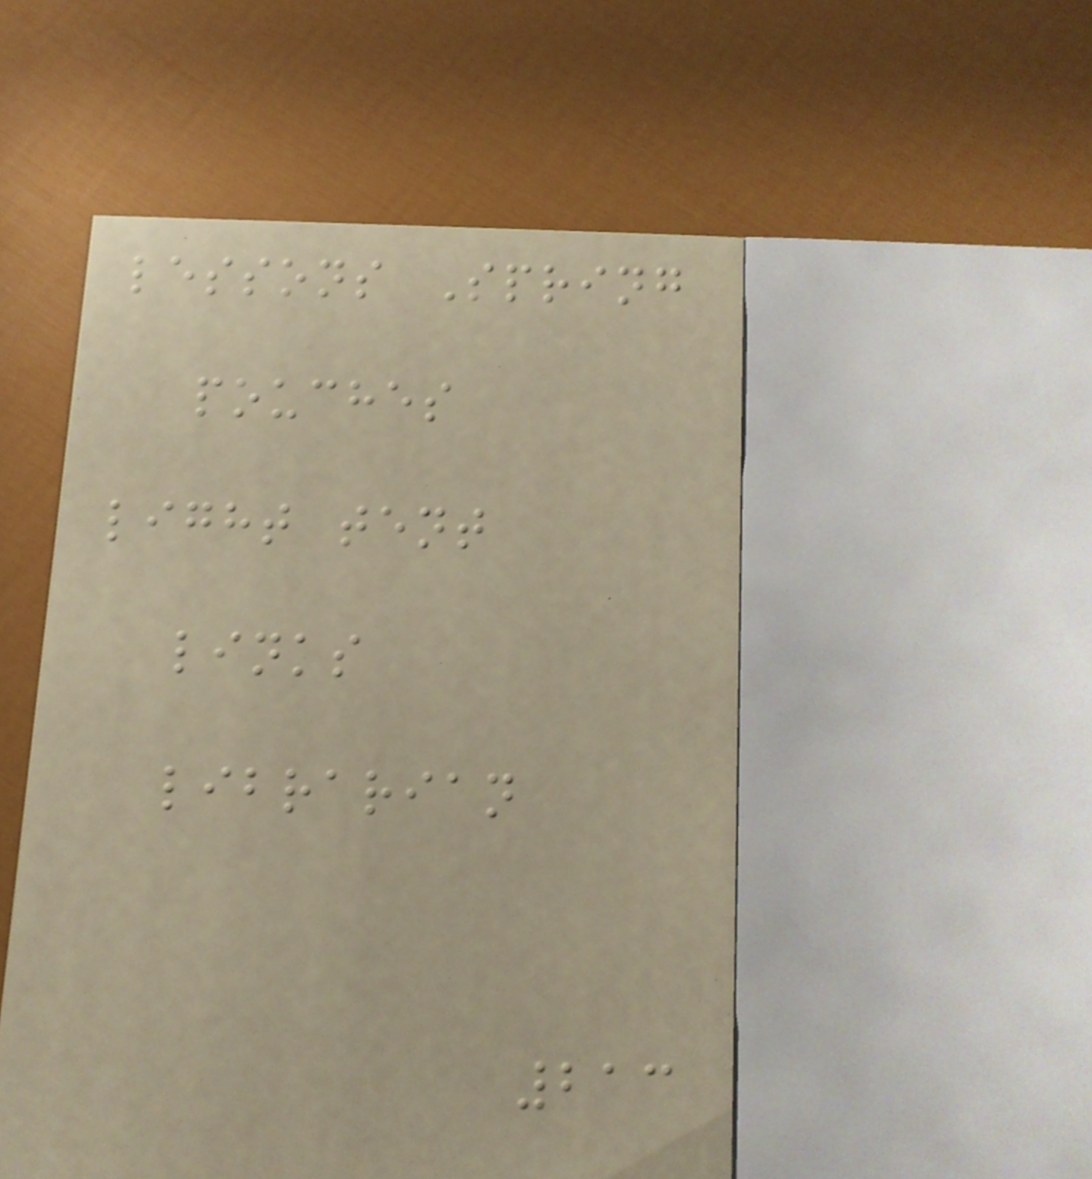lessons Spring
pouches
light tent
links
librarian
213
